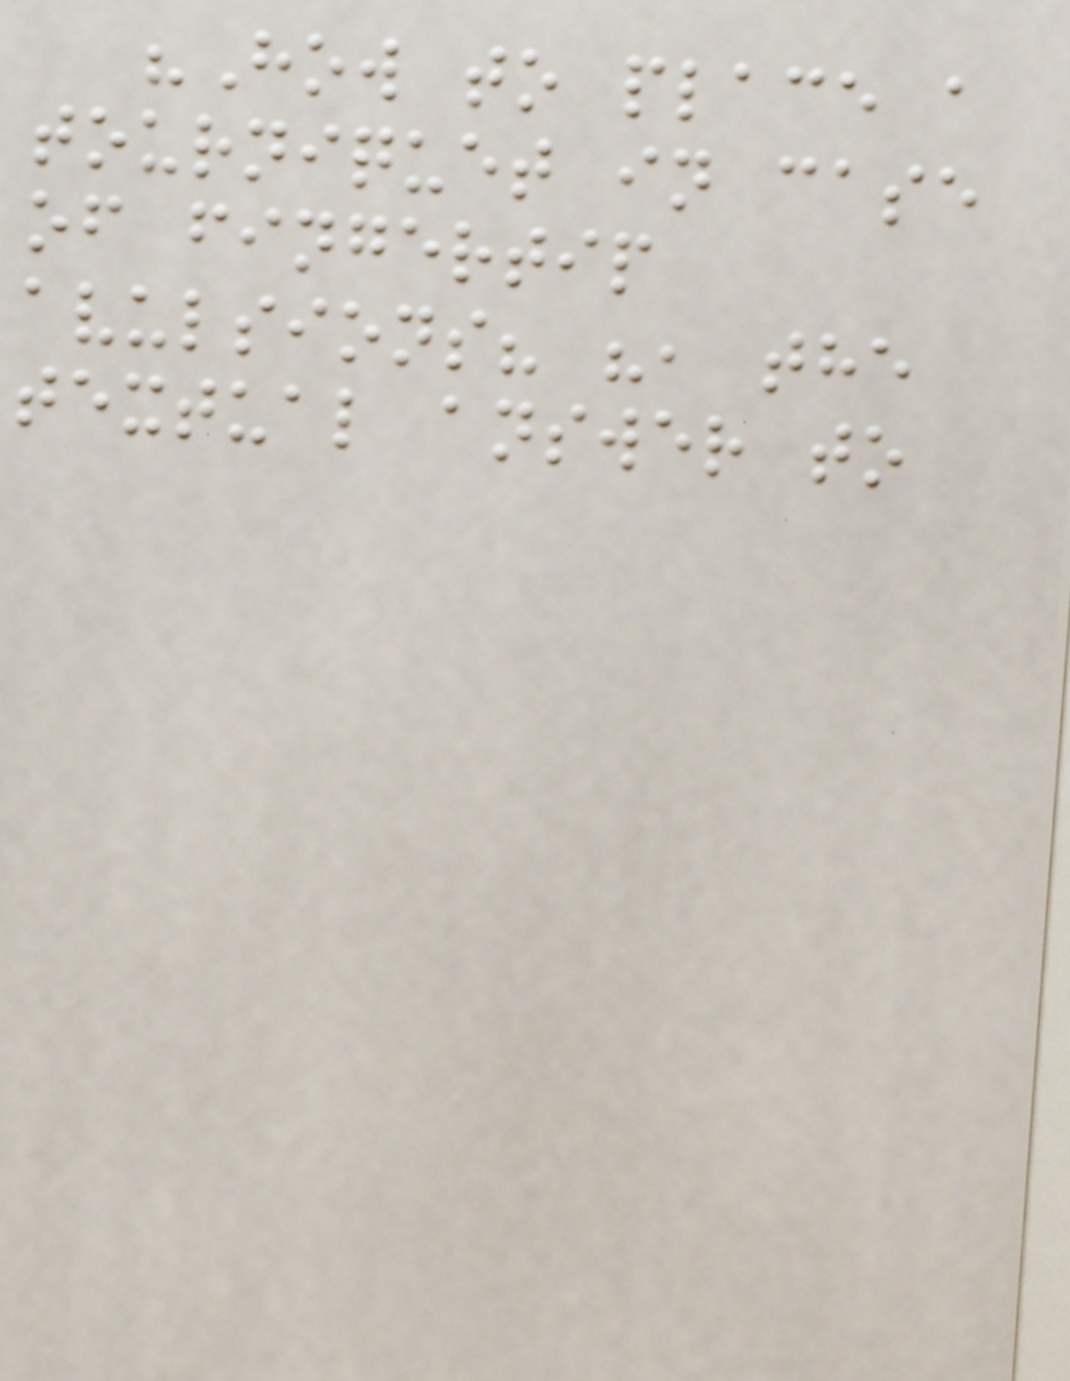"How to place a
tourniquet in case
of fingertip
avulsions? ", the
textual answer to
